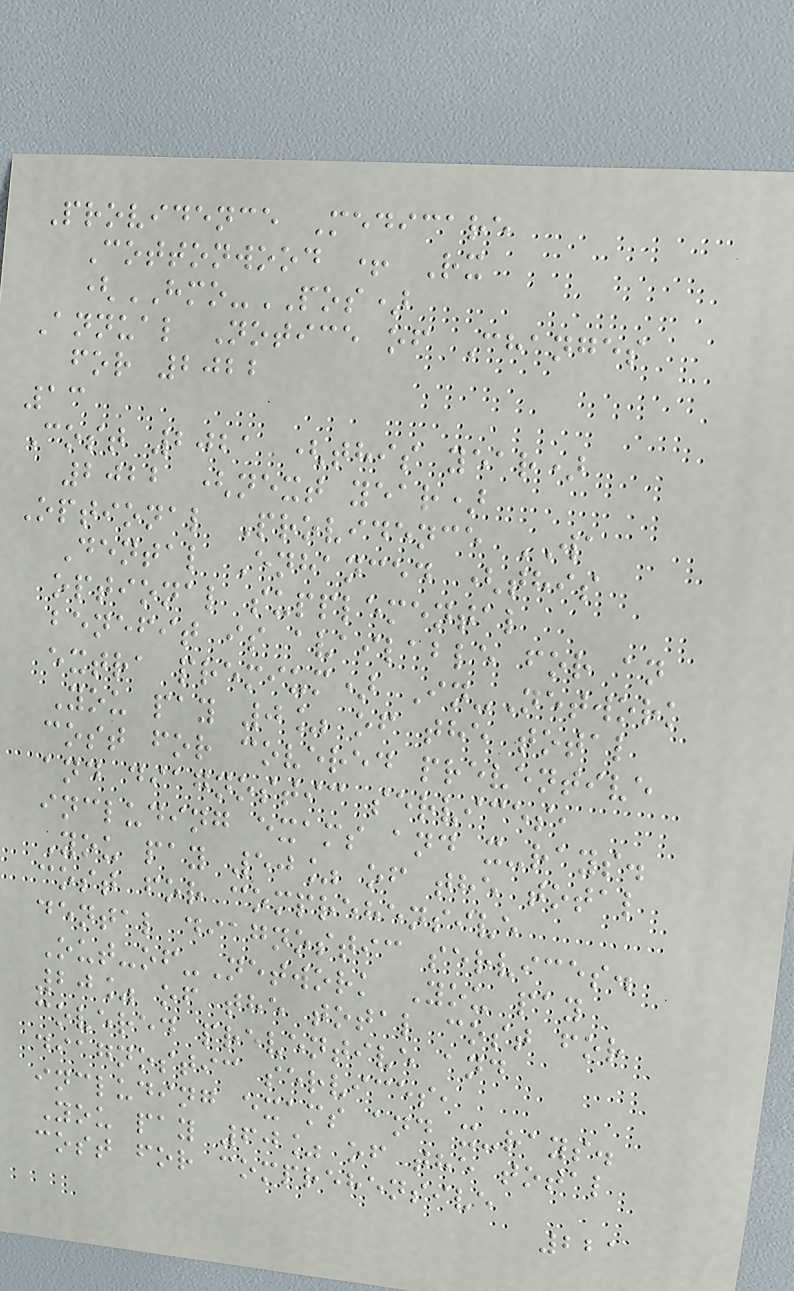Providence Medicare
Cottonwood + Rx
(HMO-POS)
Annual Notice of Changes
for 2022
13
Cost 2021 (this year)
2022 (next year)
Optional Providence WA
Dental Enhanced (this
optional supplemental
benefit is available for an
extra premium) In-Network
You pay 0% of the total
cost for covered preventive
and diagnostic services,
including exams and x-rays.
You pay 50% of the total
cost for comprehensive
dental diagnostic services.
Out-of-Network You pay
20% of the total cost for
covered preventive and
diagnostic services,
including exams and x-rays.
You pay 60% of the total
cost for comprehensive
221
